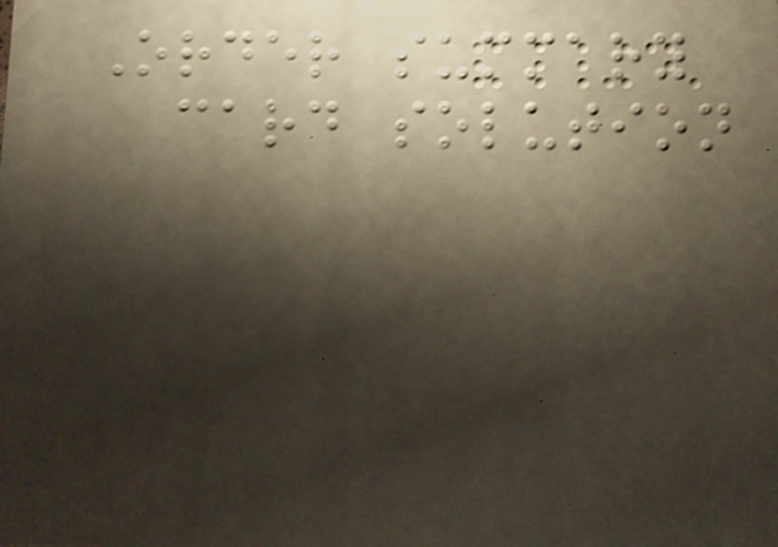Order summary
card solution
